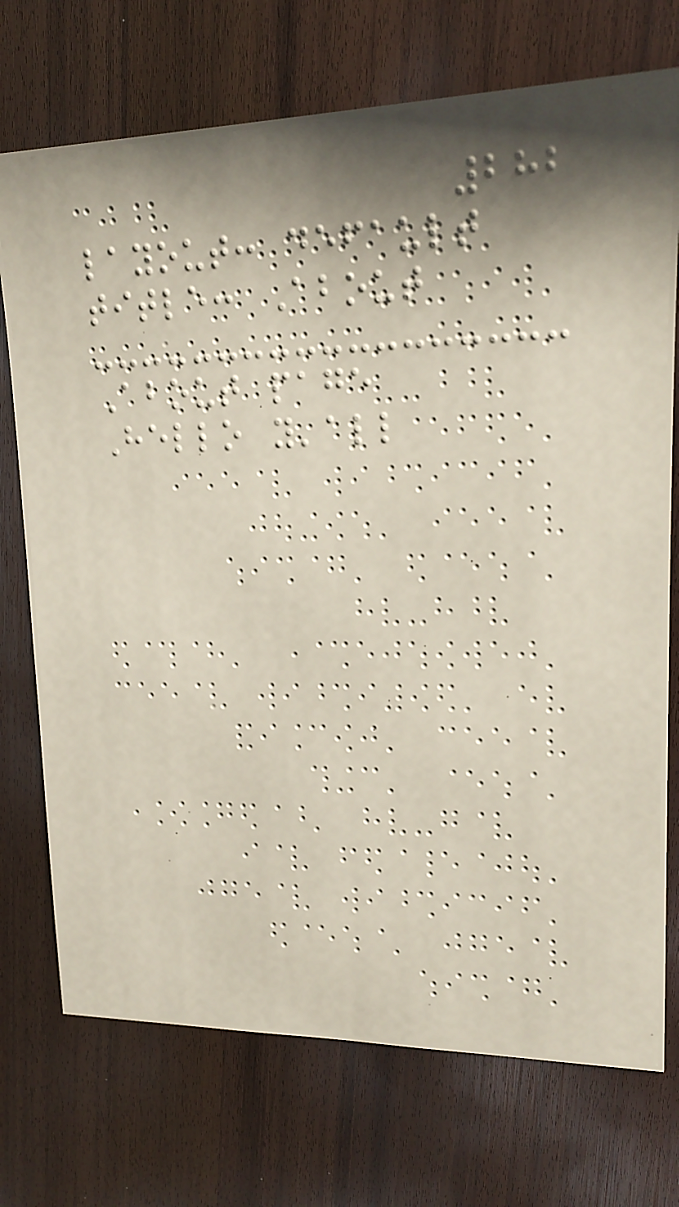282
layout: default
title: About
About page
Hello y'all
